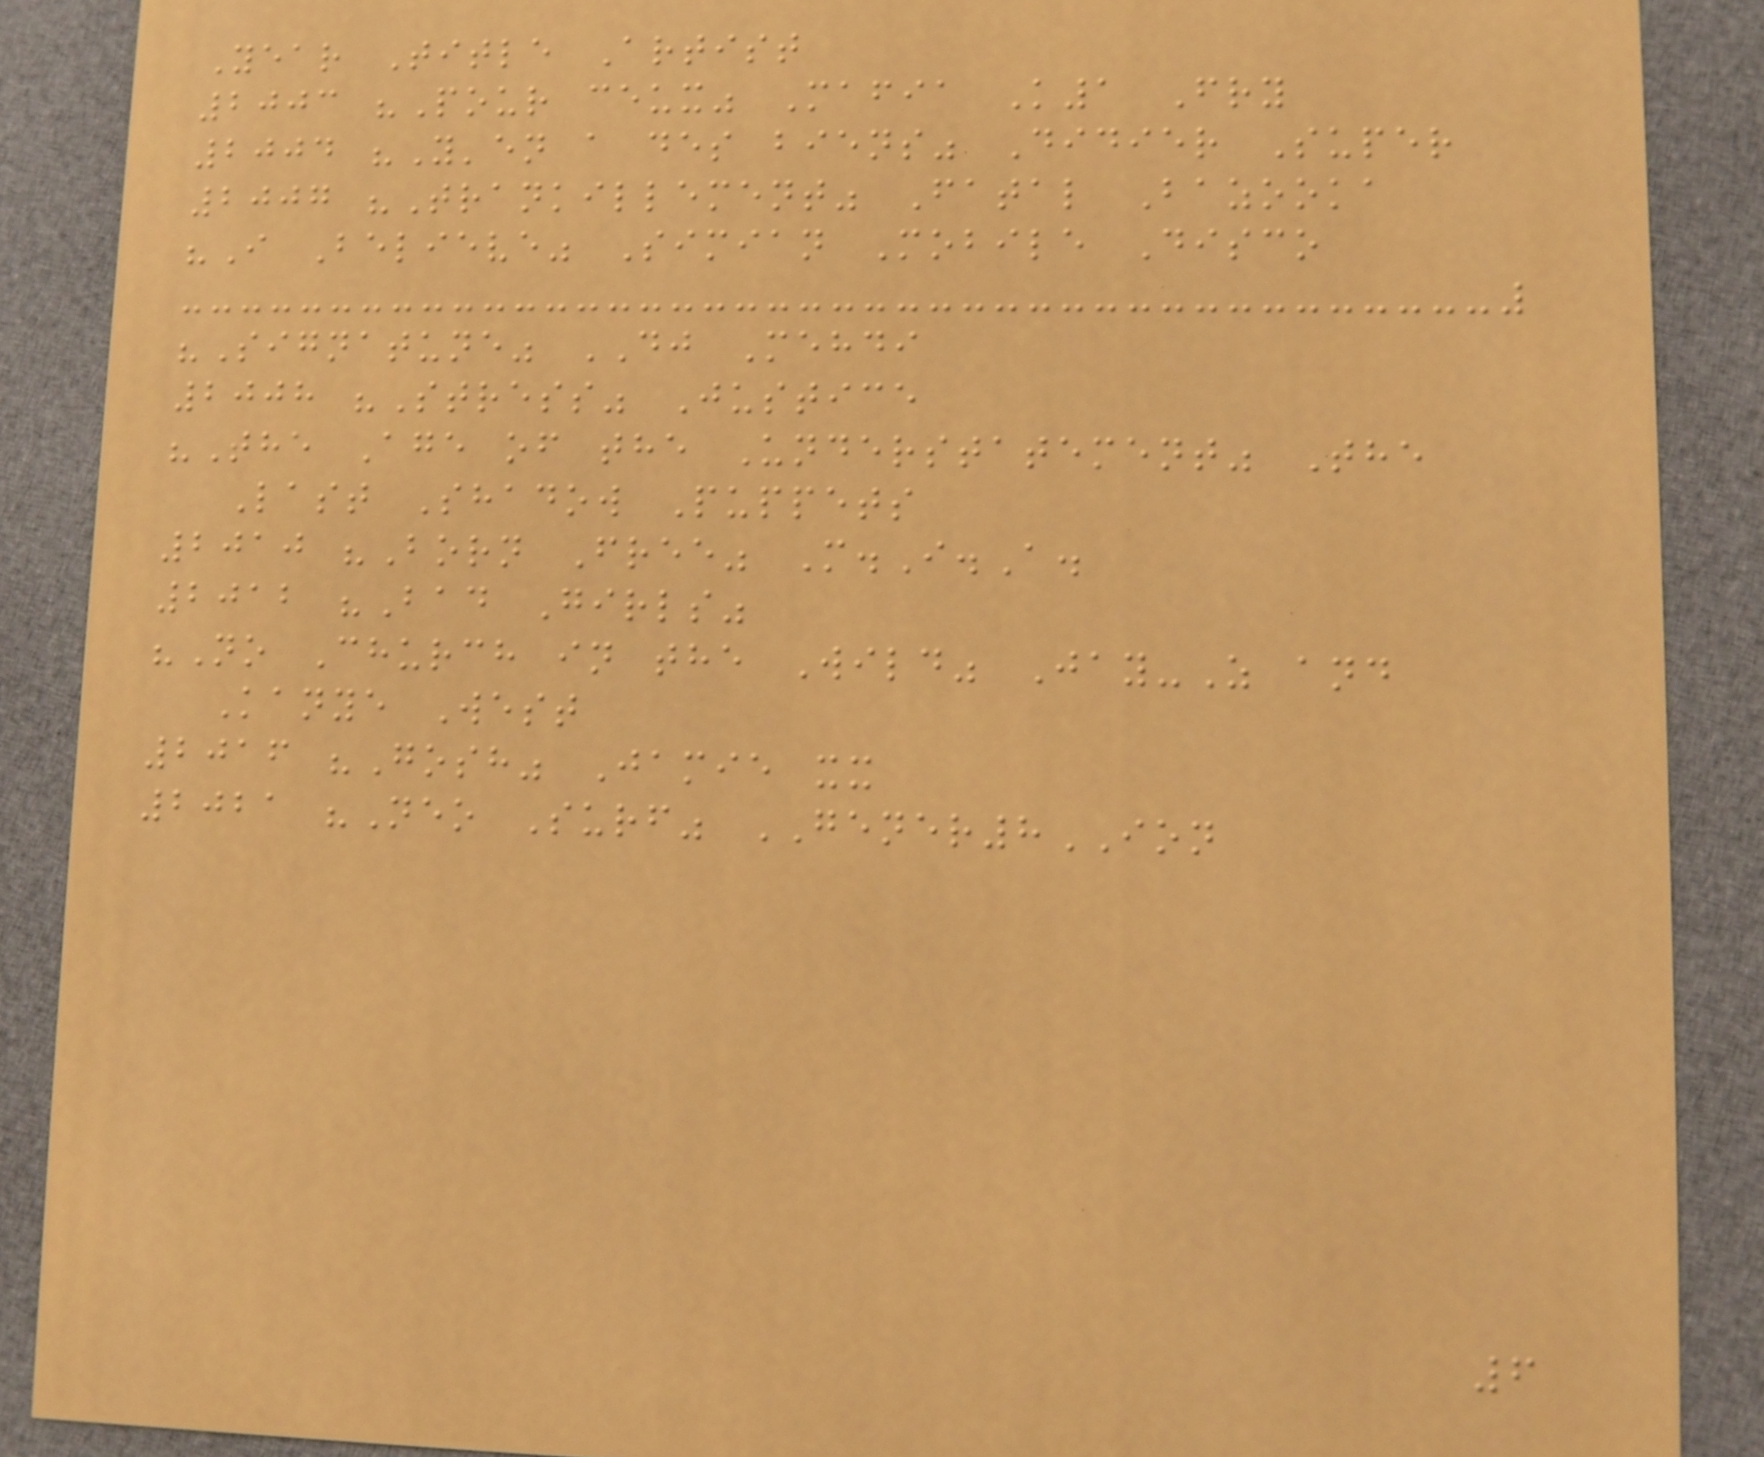Year Title Artist
2003 "Pour ceux" Mafia K1 Fry
2004 "Y'en a des biens" Didier Super
2007 "Trankillement" Fatal Bazooka
"I Believe" Simian Mobile Disco
"Signatune" DJ Mehdi
2008 "Stress" Justice
"The Age of the Understatement" The
Last Shadow Puppets
2010 "Born Free" M.I.A.
2012 "Bad Girls"
"No Church in the Wild" Jay-Z and
Kanye West
2016 "Gosh" Jamie xx
2021 "Neo Surf" GENER8ION
6
